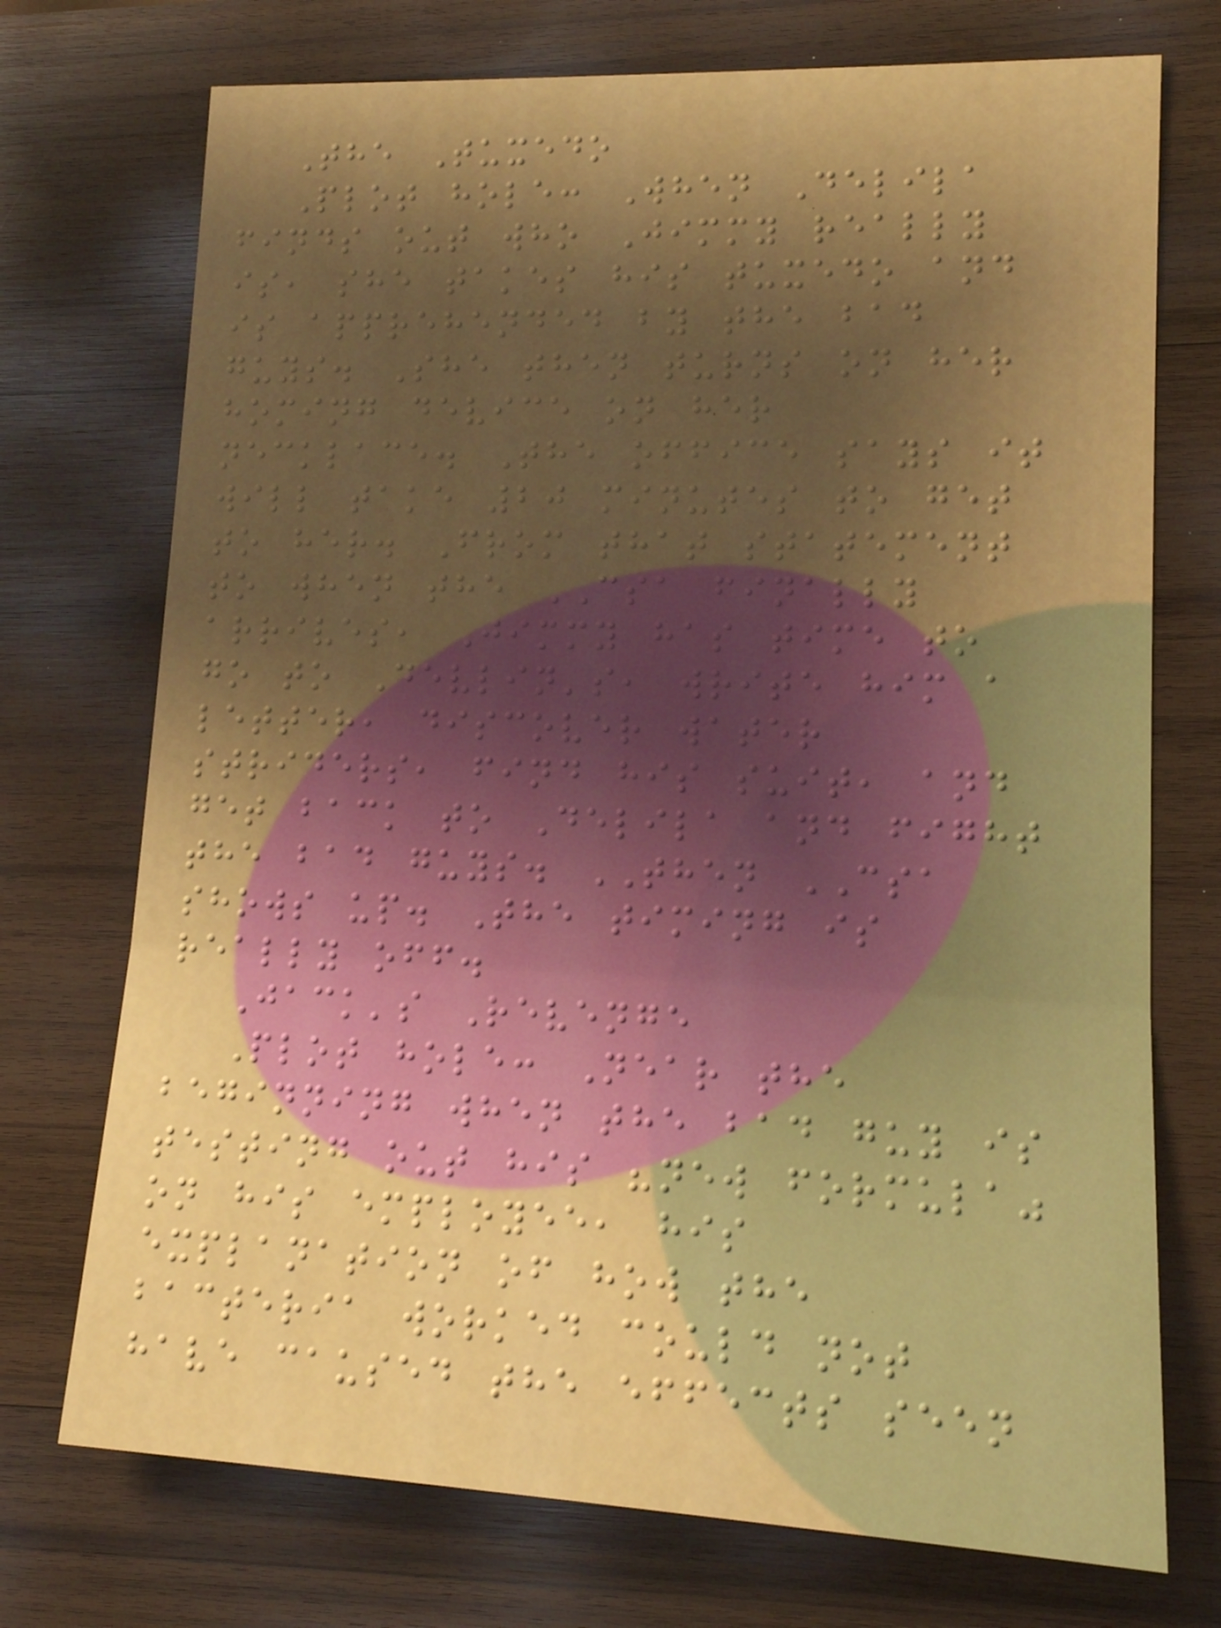The Tuxedo
Plot hole: When Delila
finds out who Jimmy really
is, she takes his tuxedo and
is apprehended by the bad
guys. She then turns on her
homing device on her
necklace. The office says it
will take 20 minutes to get
to her. From that statement
to when the CSA finally
arrives, Jimmy has time to
go to Devlin's, write him a
letter, discover water
striders, find his suit, and
get back to Delila and fight
the bad guys. THEN CSA
shows up. The timing is
really off.
Jack's Revenge
Plot hole: Near the
beginning when the bad guy is
testing out his "new formula"
on his employee, his
explanation of how the
bacteria worked could not
have caused the effects seen
